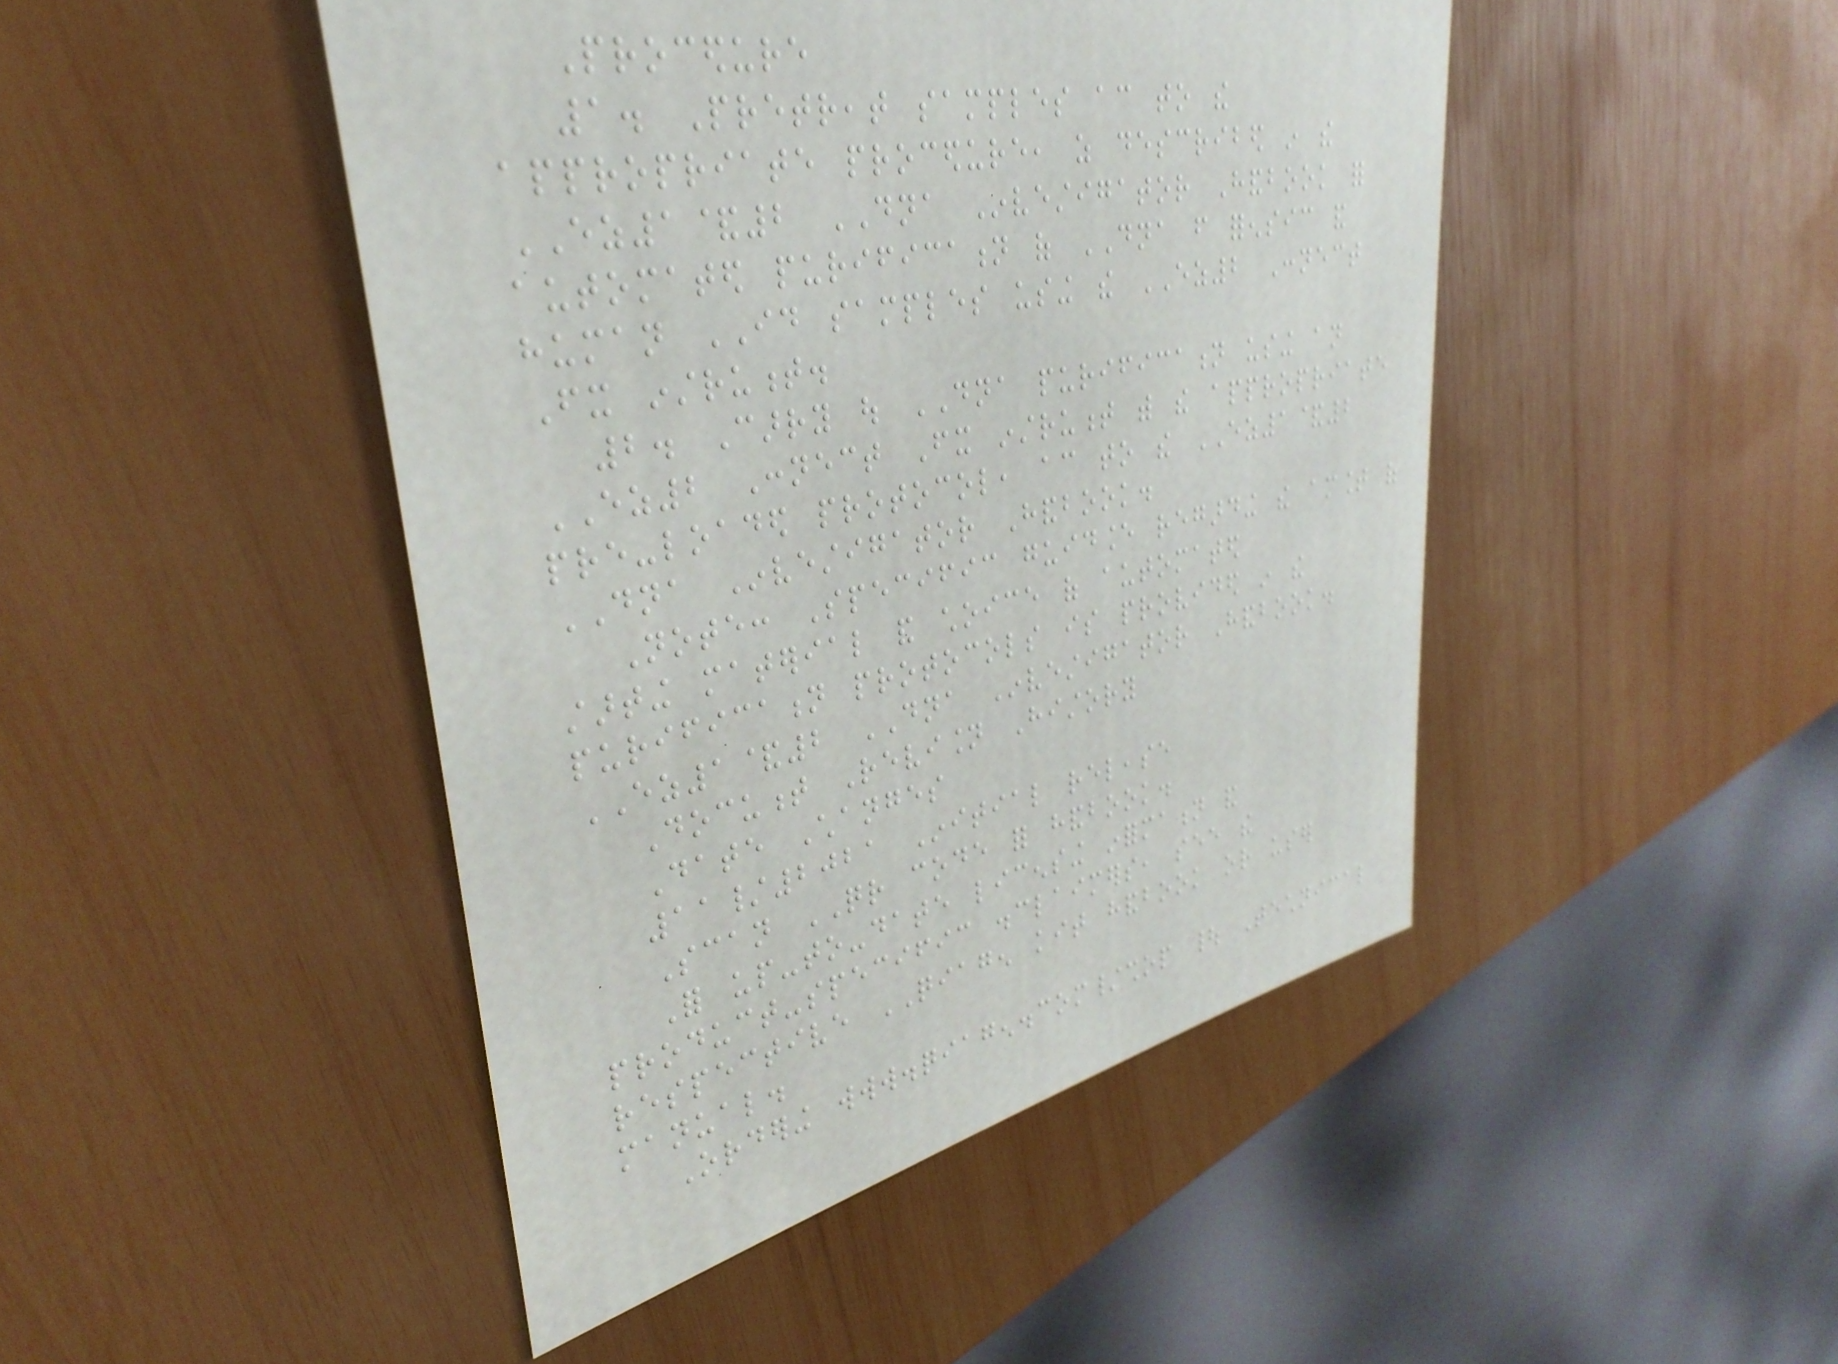Procedure
1. Pretreat samples according to the
appropriate procedure, as described in the
EZ1&2 DNA Investigator Handbook for
automated purification of DNA from forensic and
human ID samples using the EZ2 Connect
Fx instrument.
2. Carry out DNA purification using an
EZ2 Connect Fx instrument with the appropriate
pre-loaded protocol, according to the EZ1&2
DNA Investigator Handbook.
Note: Specific guidance regarding the amount of
starting material and choice of automated
purification protocols is provided in the
EZ1&2 DNA Investigator Handbook.
Document Revision History
Date Changes
11/2021 Initial release
Scan QR code for handbook.
For up-to-date licensing information and
product-specific disclaimers, see the
respective QIAGEN kit handbook or user
manual.
Ordering www.qiagen.com/shop | Technical
